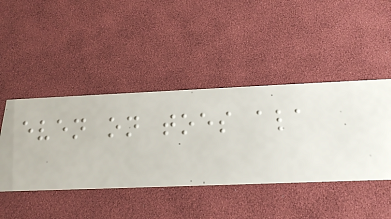even on toes ala
